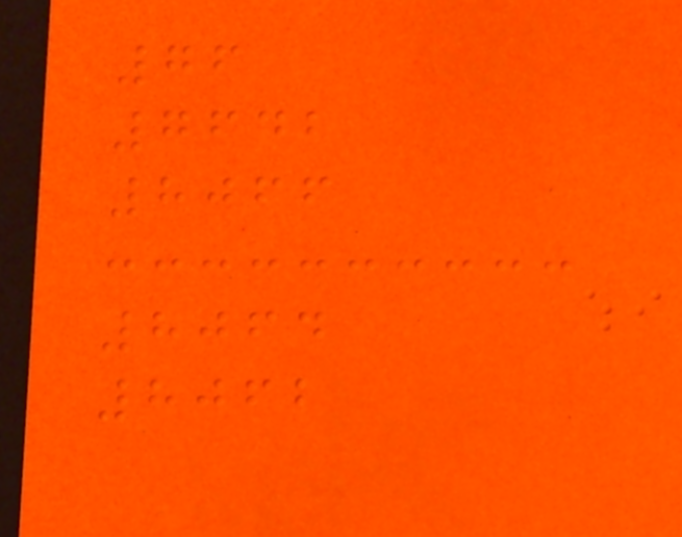76
7642
8066
8064
8062
